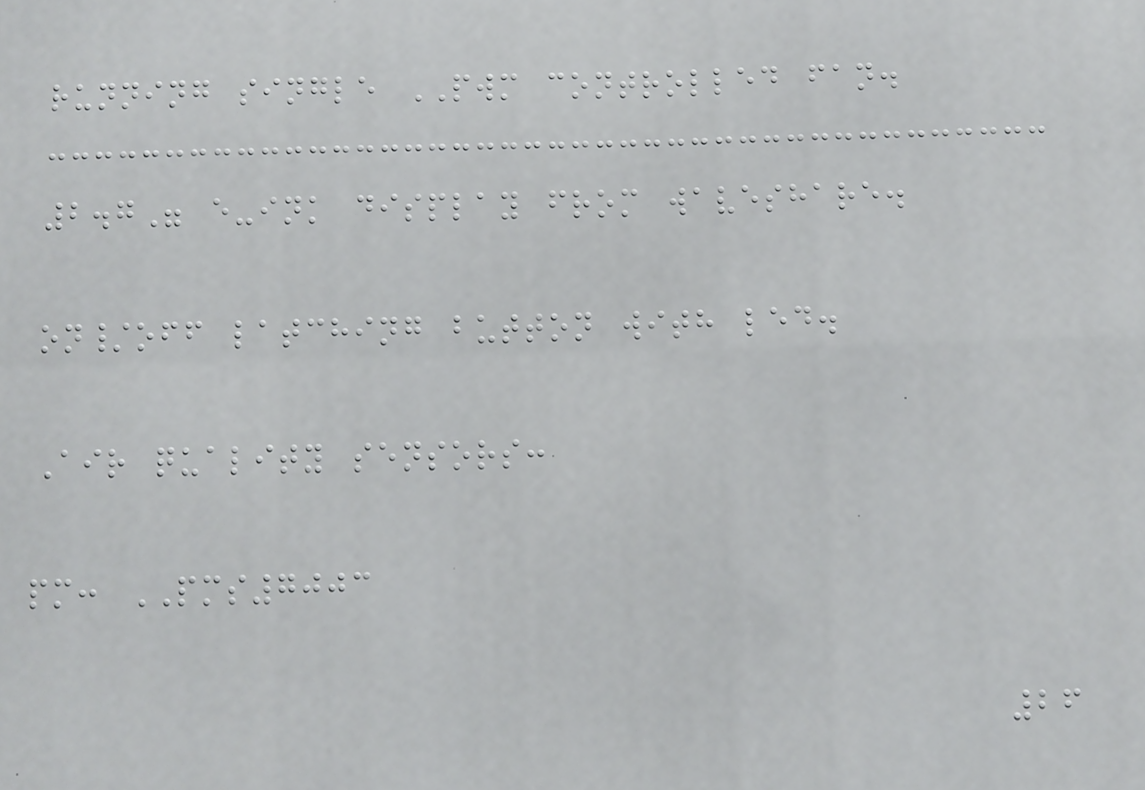running single PWM controlled fan.
2.7" e-ink display from waveshare.
on/off latching button with led.
Air quality sensors:
pm: PMS7003
26
